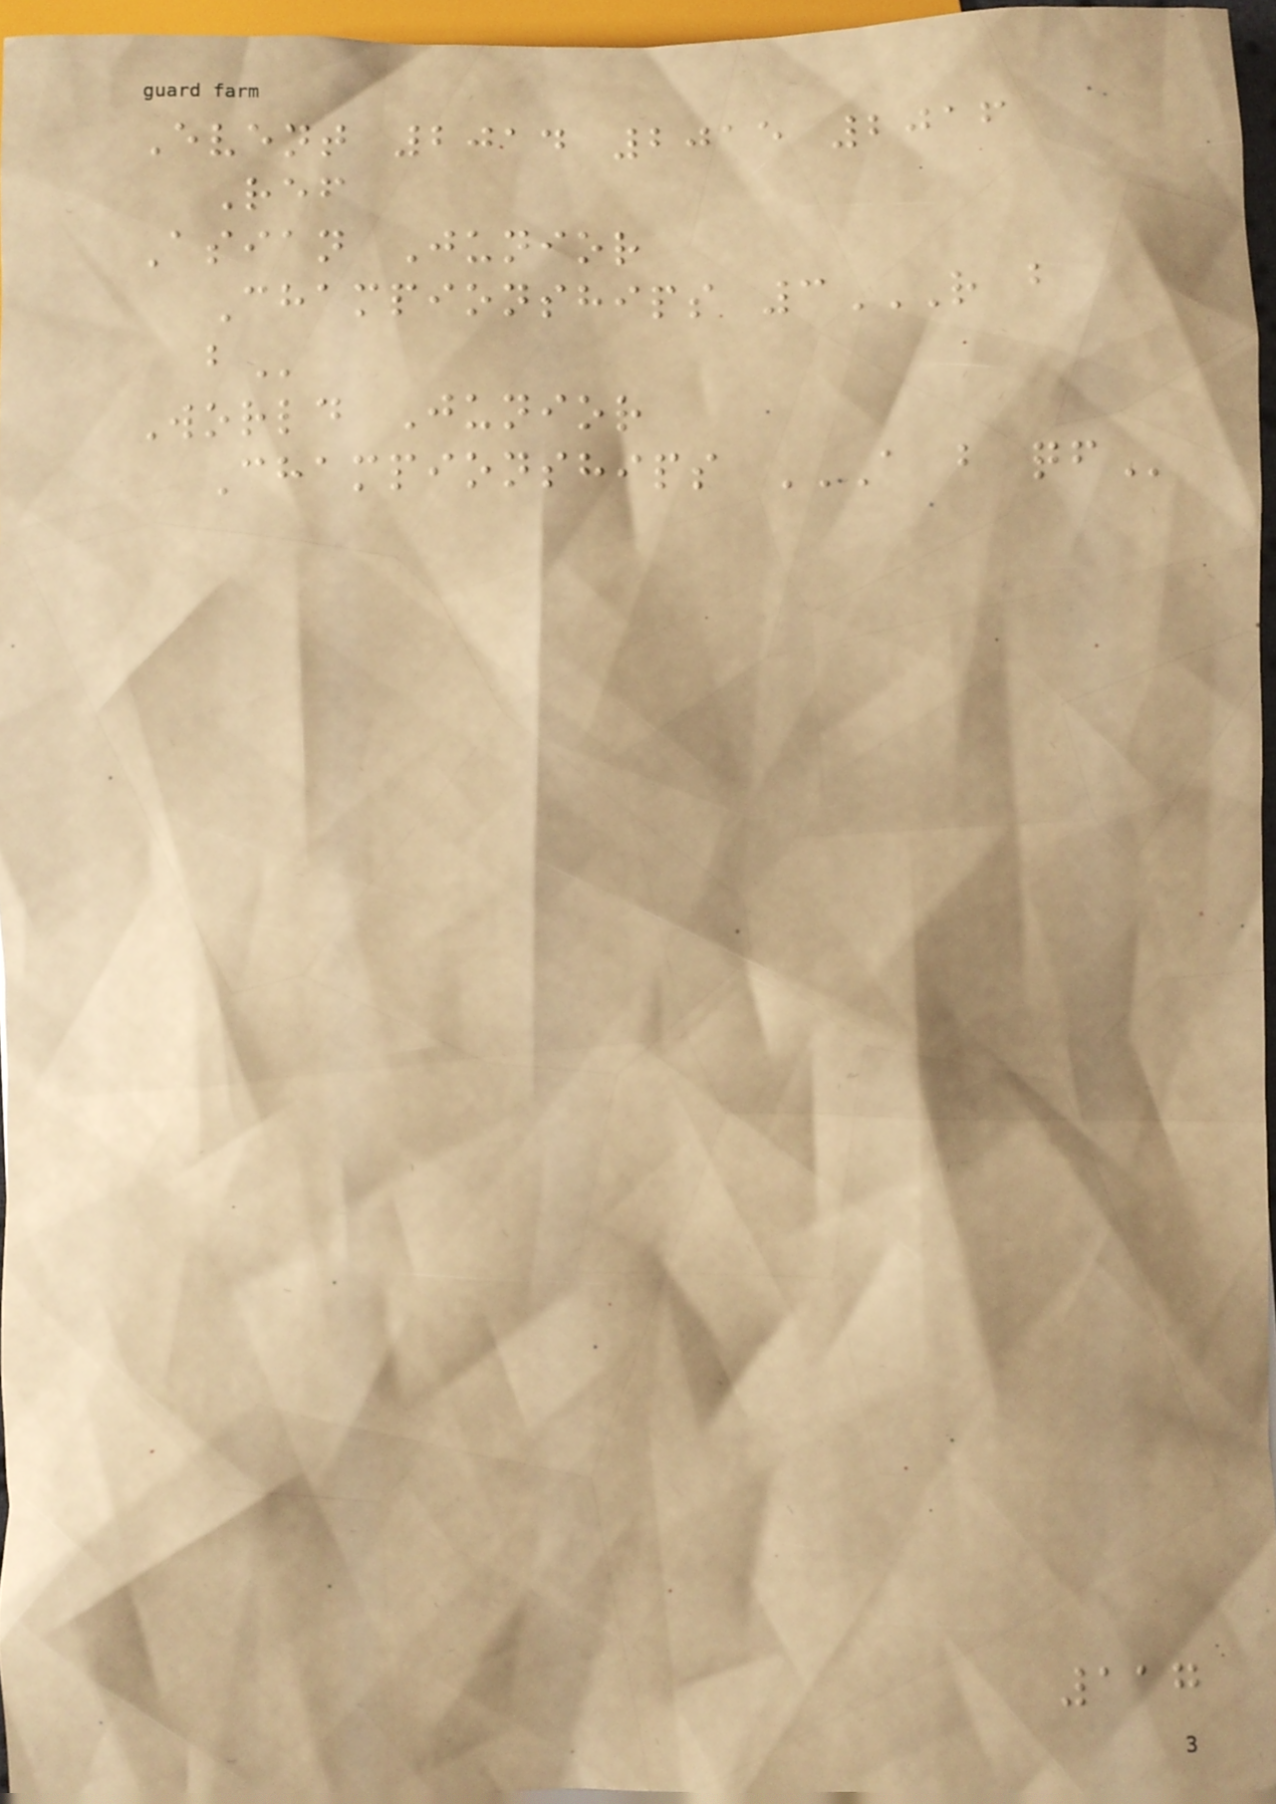Event 2014 2015 2016
Ref
Asian Junior
Championships 3R B
B
World Junior
Championships A B QF
117
